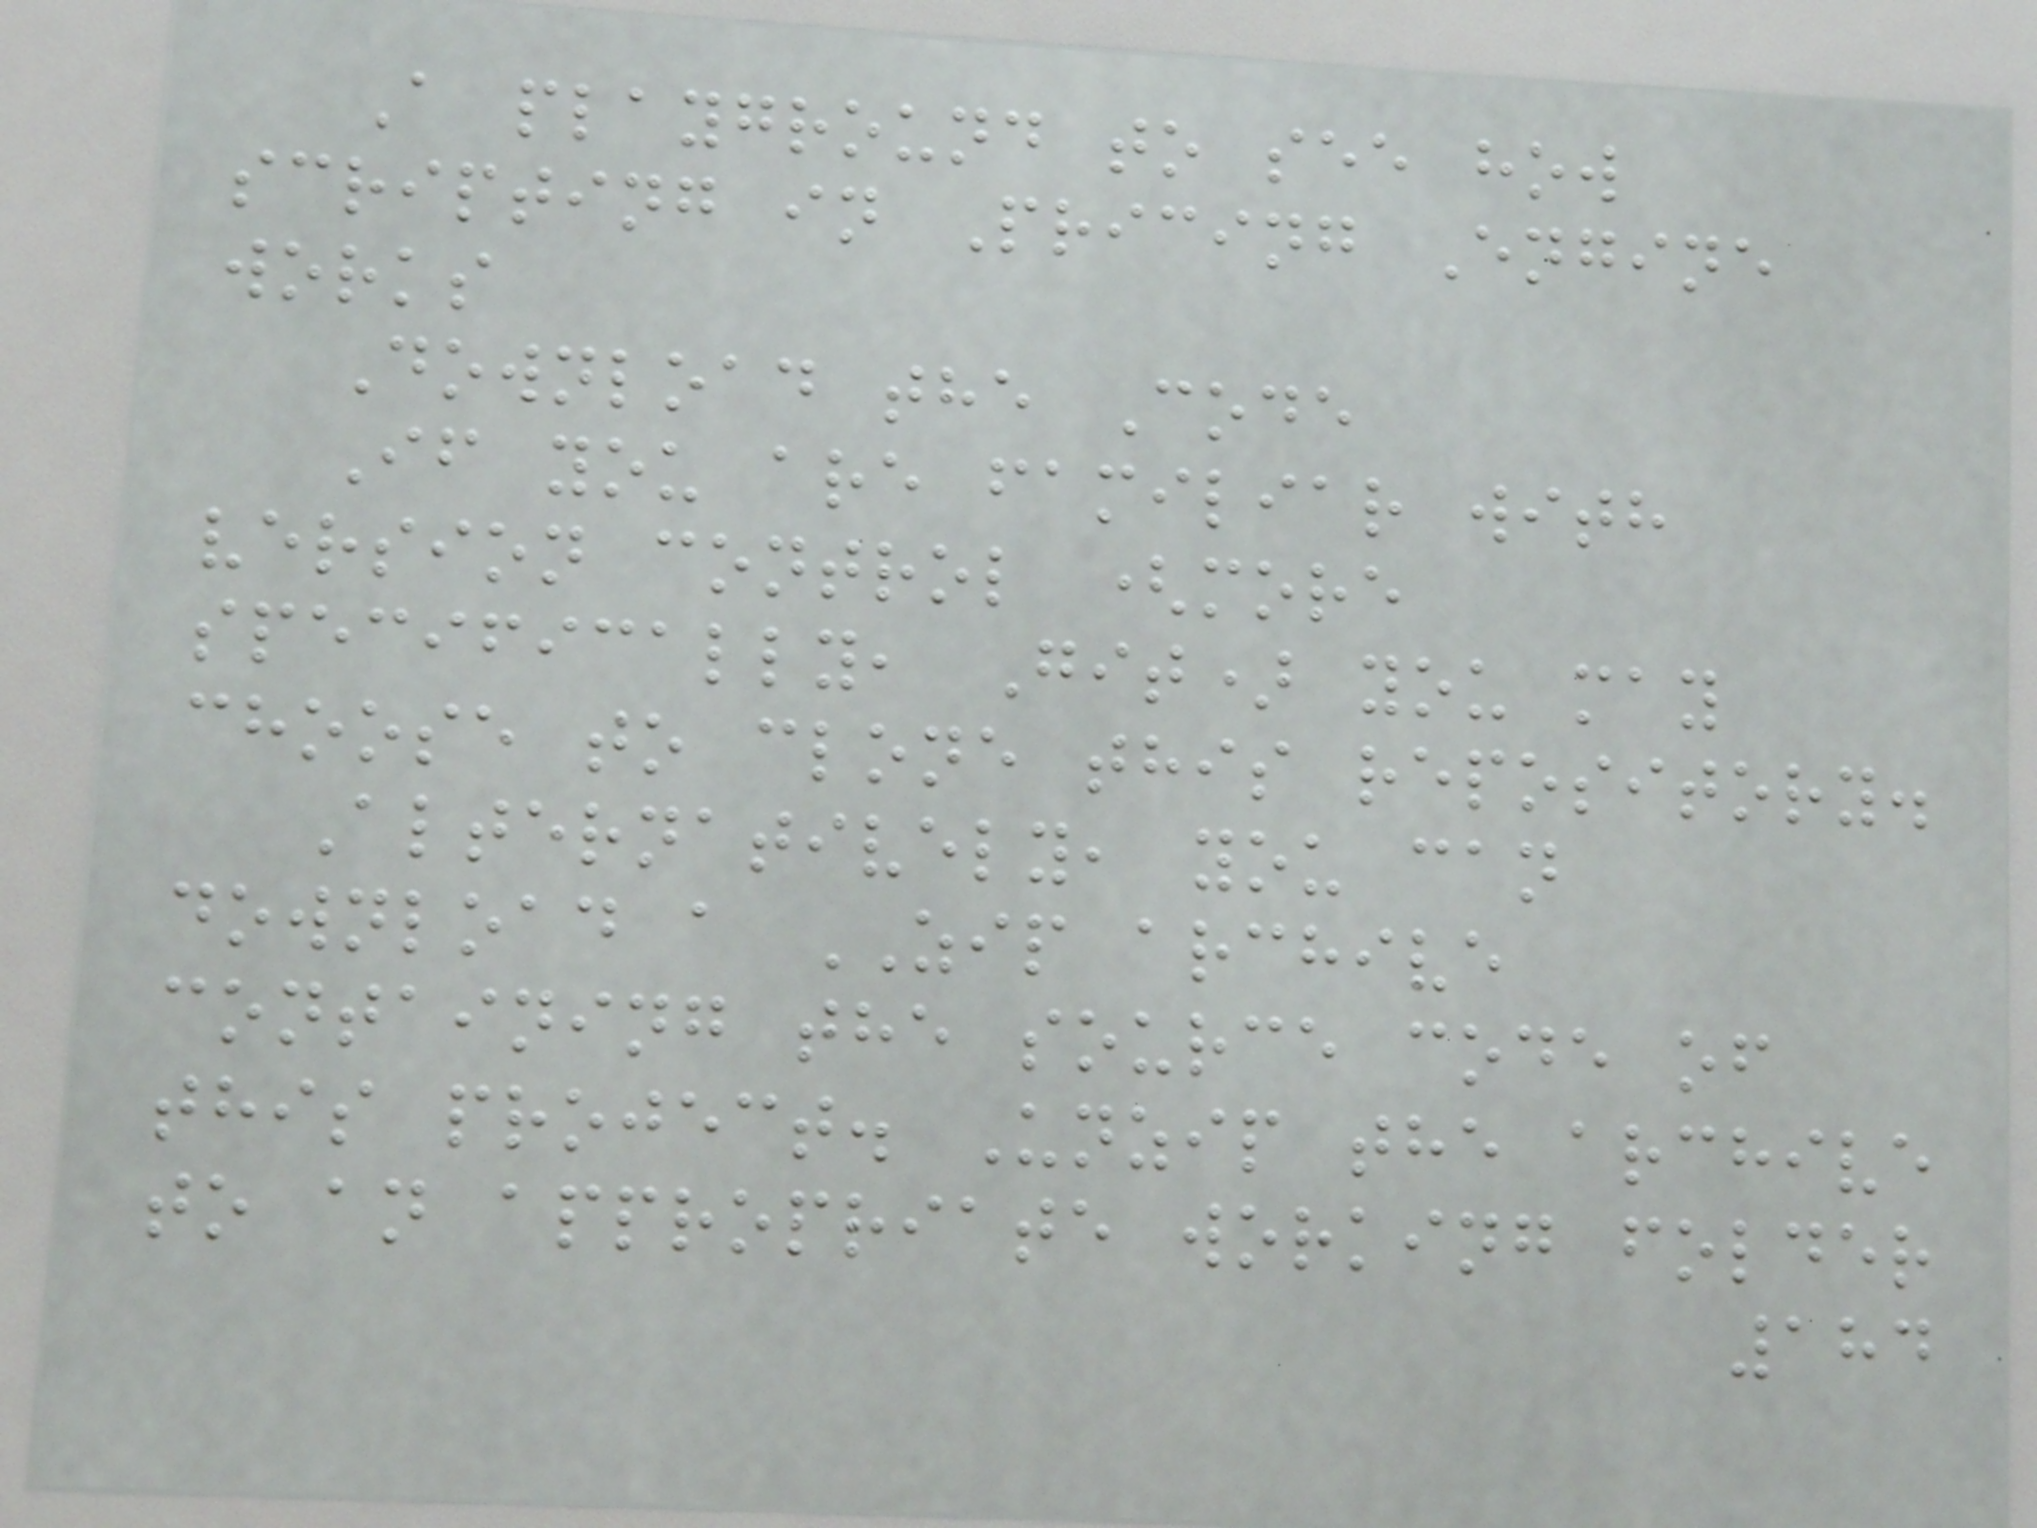A playground to see how
scripting in Pricing Engine
works
Download the Code
If you are familiar with
version control (more
specifically, Git) you may
choose to clone this repository.
Alternatively, you can
download a ZIP archive
containing the source code of
this project. Unzip the archive
to an appropriate working folder
184
